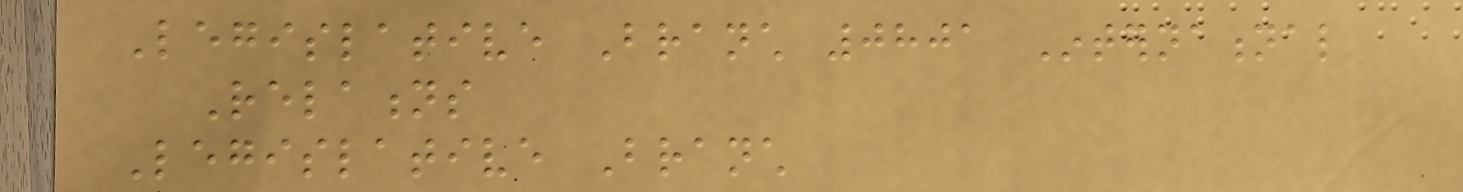Legislative Branch 0801 International
Relations
Legislative Branch
